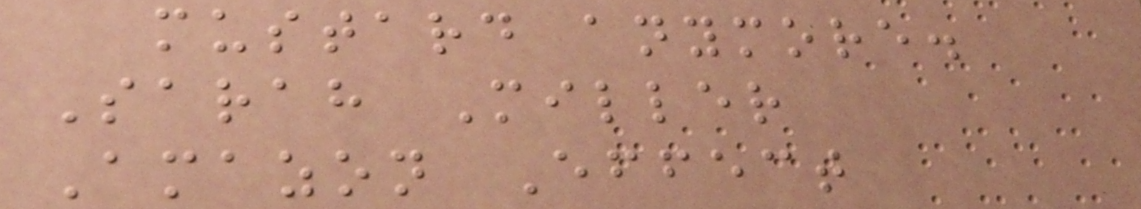mustard anymore.
Sarah Miller
Amazon Effect
